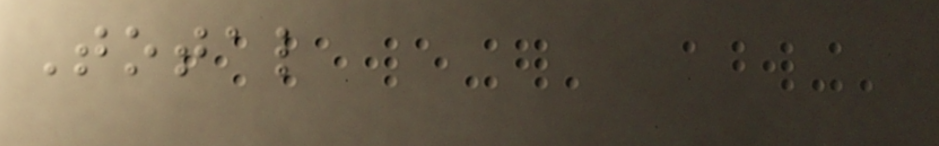Total
